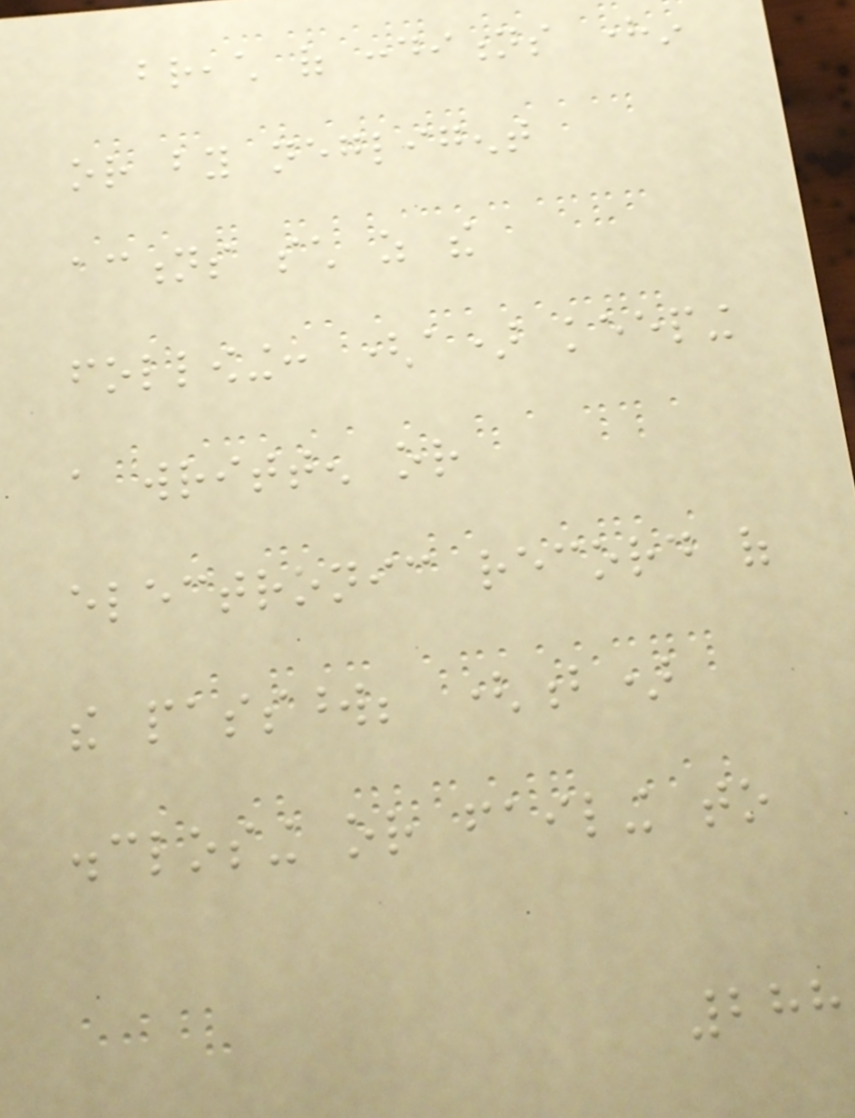breach of conditions herein
or by negligent
actions such as the
following: (a) keeping
a written or
electronic record of
the password; (b)
disclosing or failing to
288
